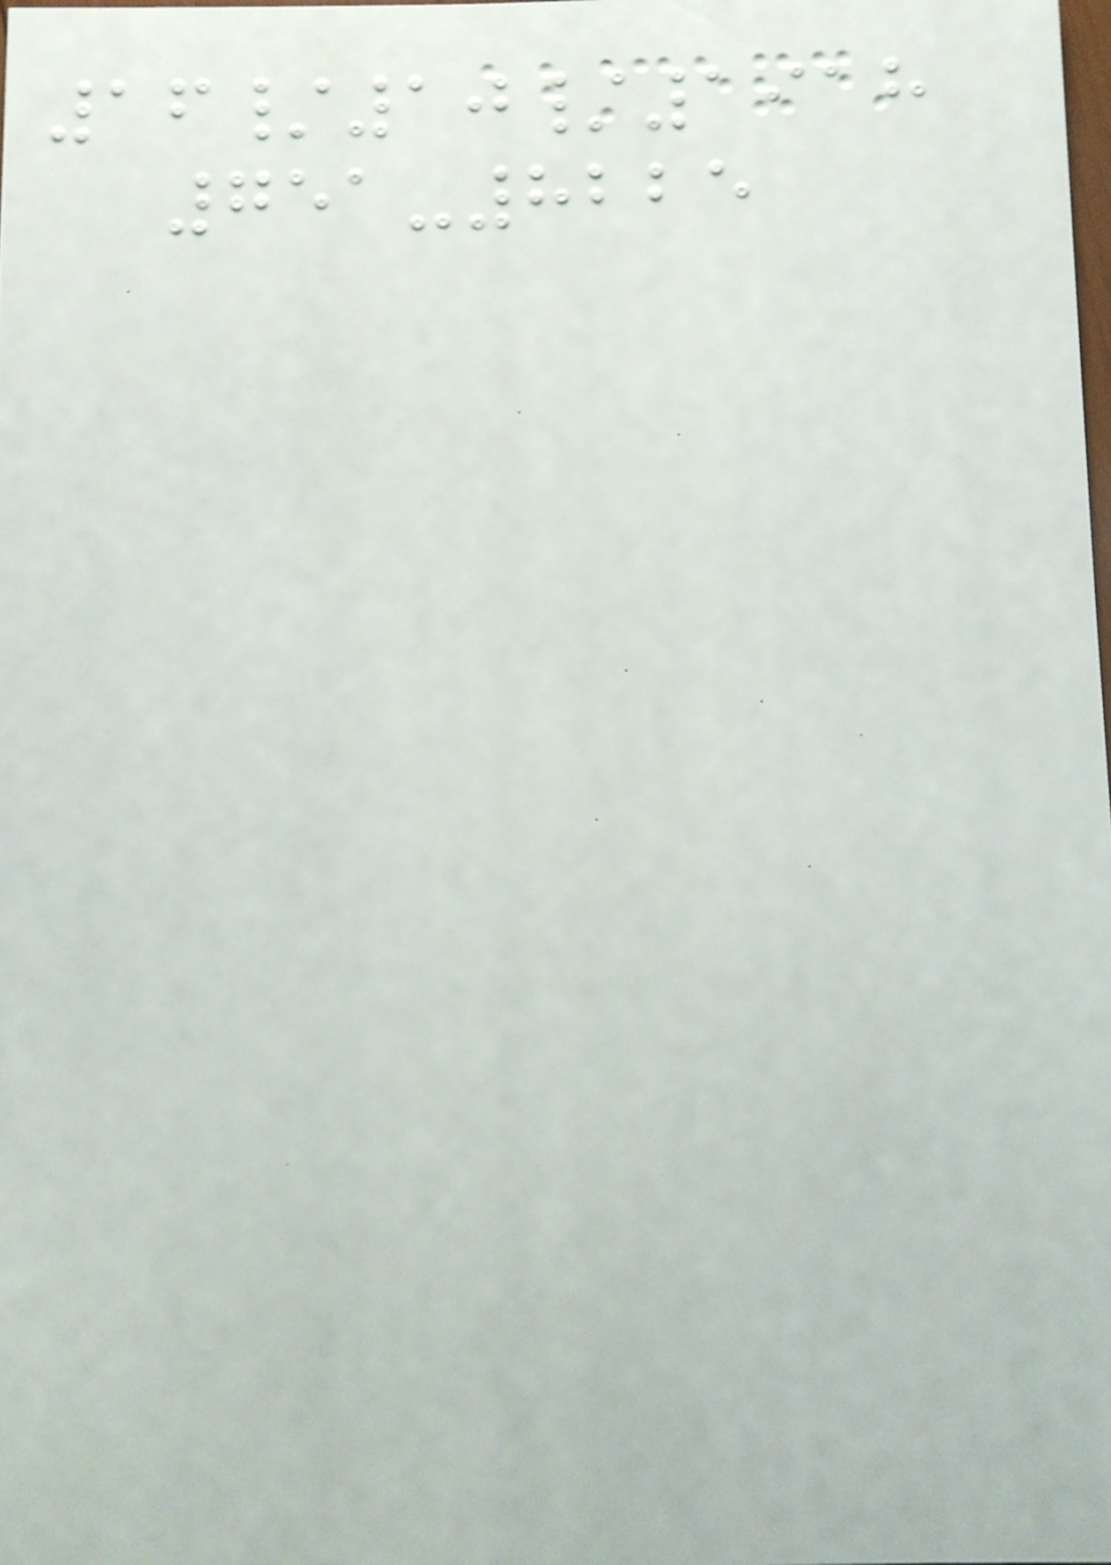16/10/1918
751-8225
